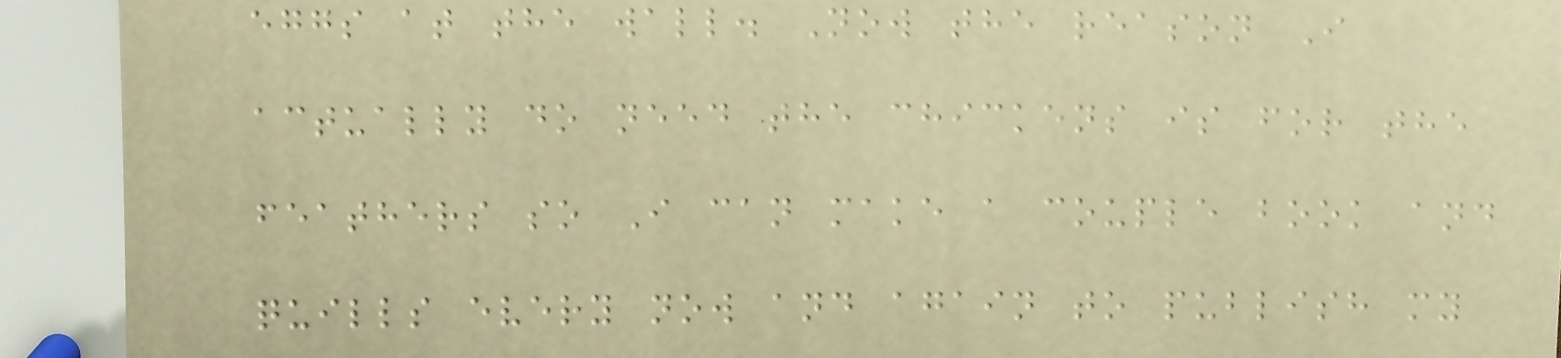eggs at the wall. Now the reason I
actually do need the chickens is for the
feathers so I can make a couple book and
quills every now and again to publish my
